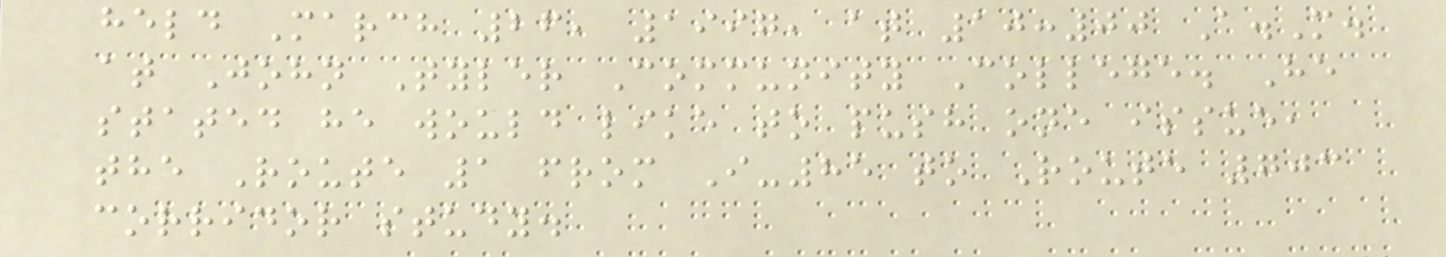held March 26, 1997, at 10:00 A.M.
at John Tyler Community College. He
stated he would like to push one issue,
the Route 1 from I-85 to Route 703
corridor study.
